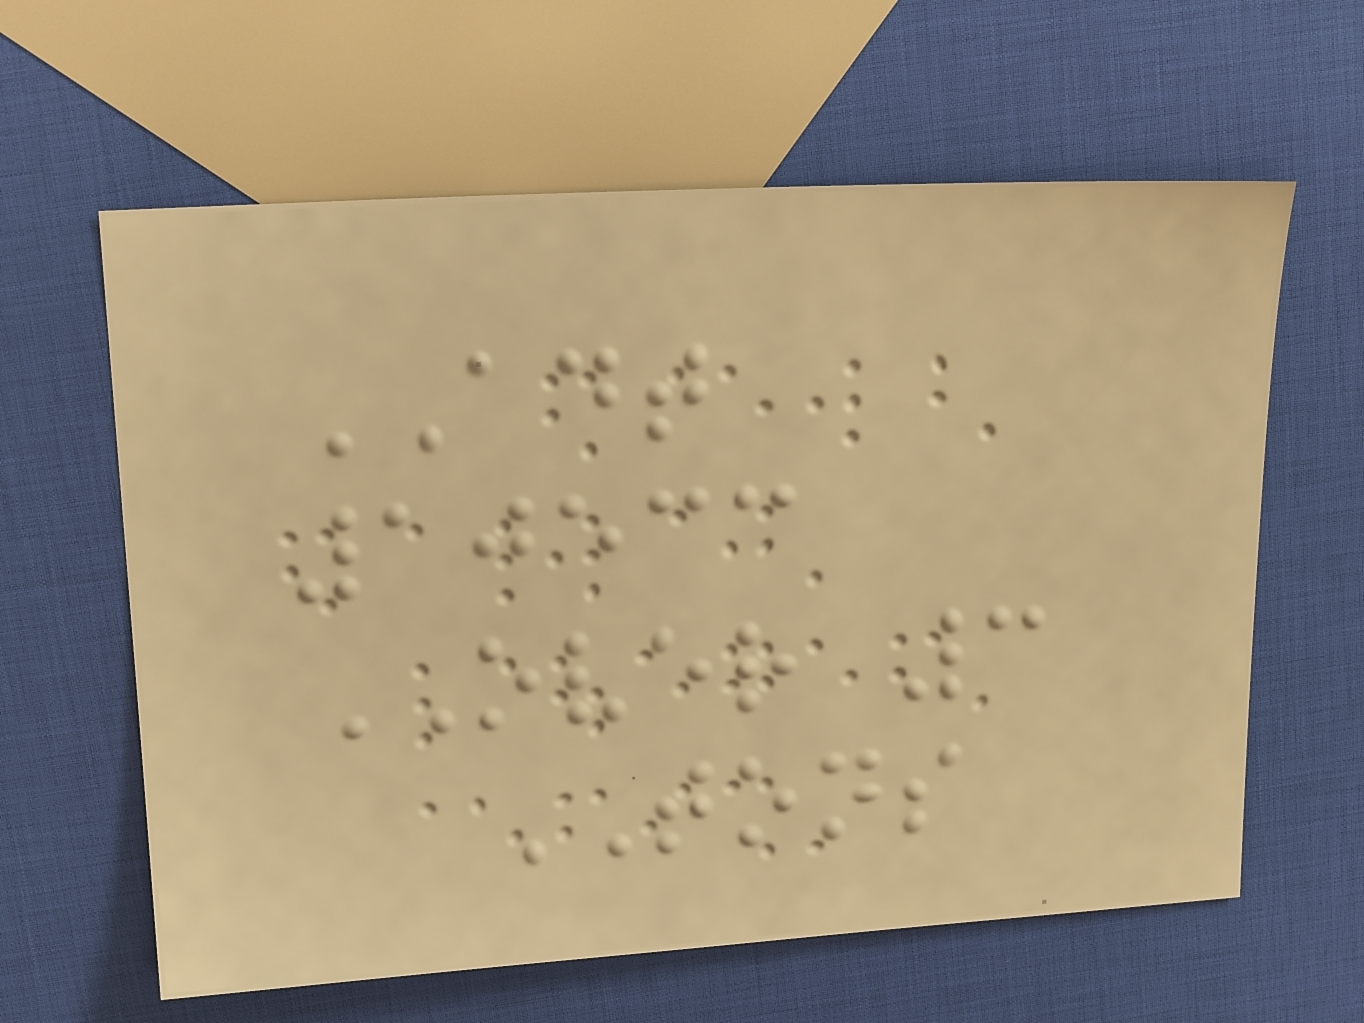ADT
10533
OVER 3
TONS
